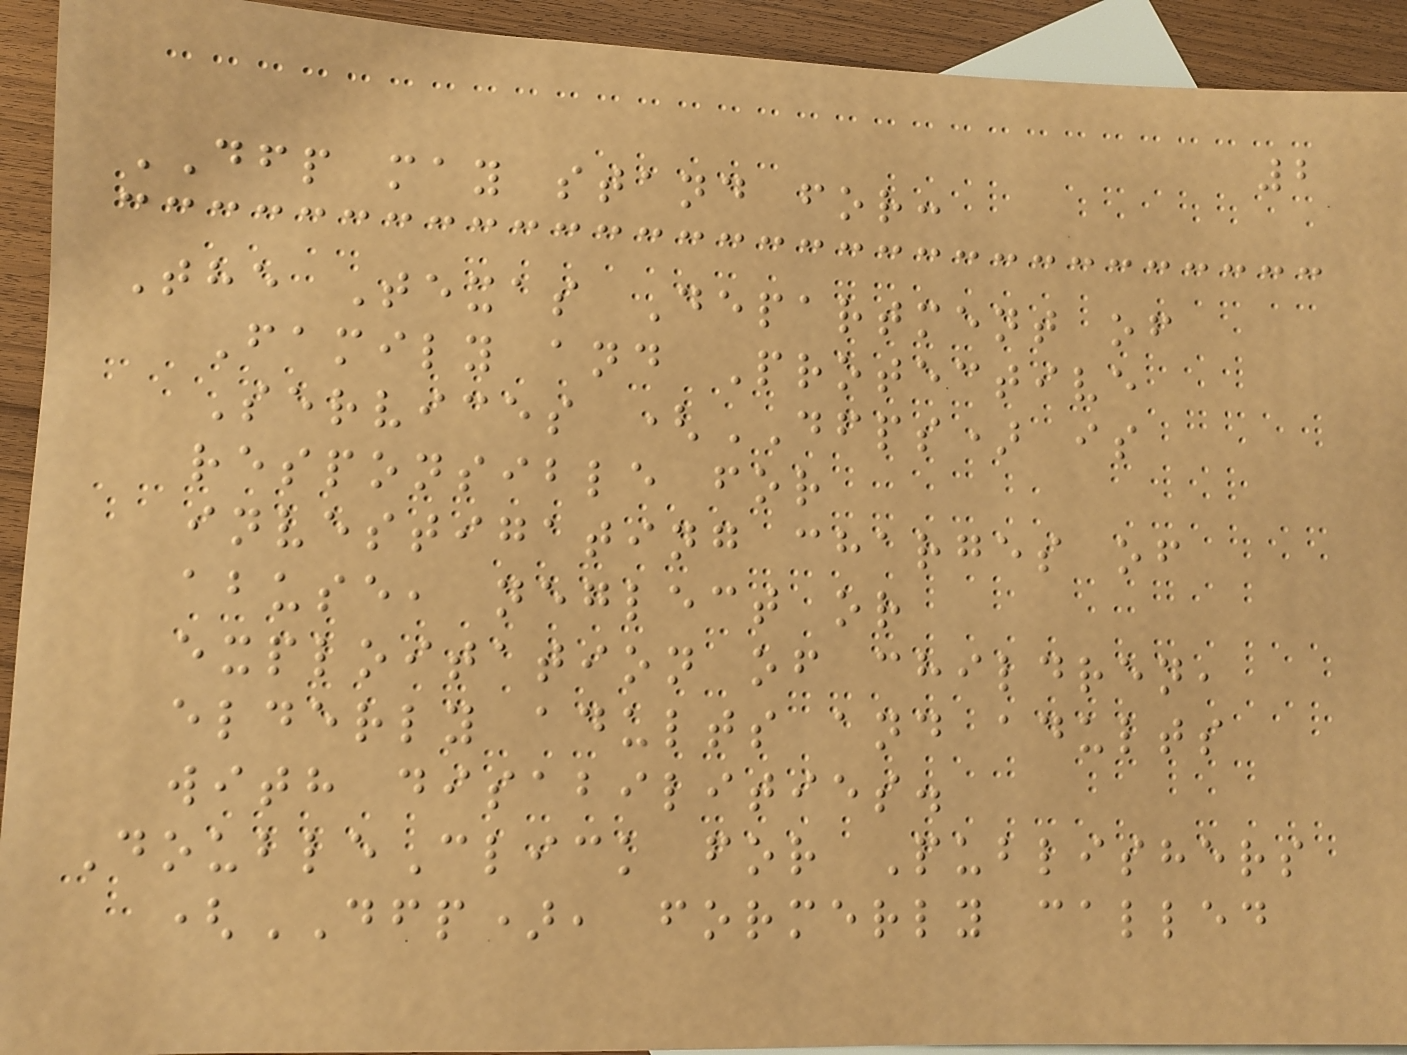2
DFP may stand for:
The Texas Department of
Family and Protective
Services (DFPS) is
responsible for
investigating charges of
abuse, neglect or
exploitation of children,
elderly adults and adults
with disabilities.
DoubleClick for Publishers
(DFP), formerly called
